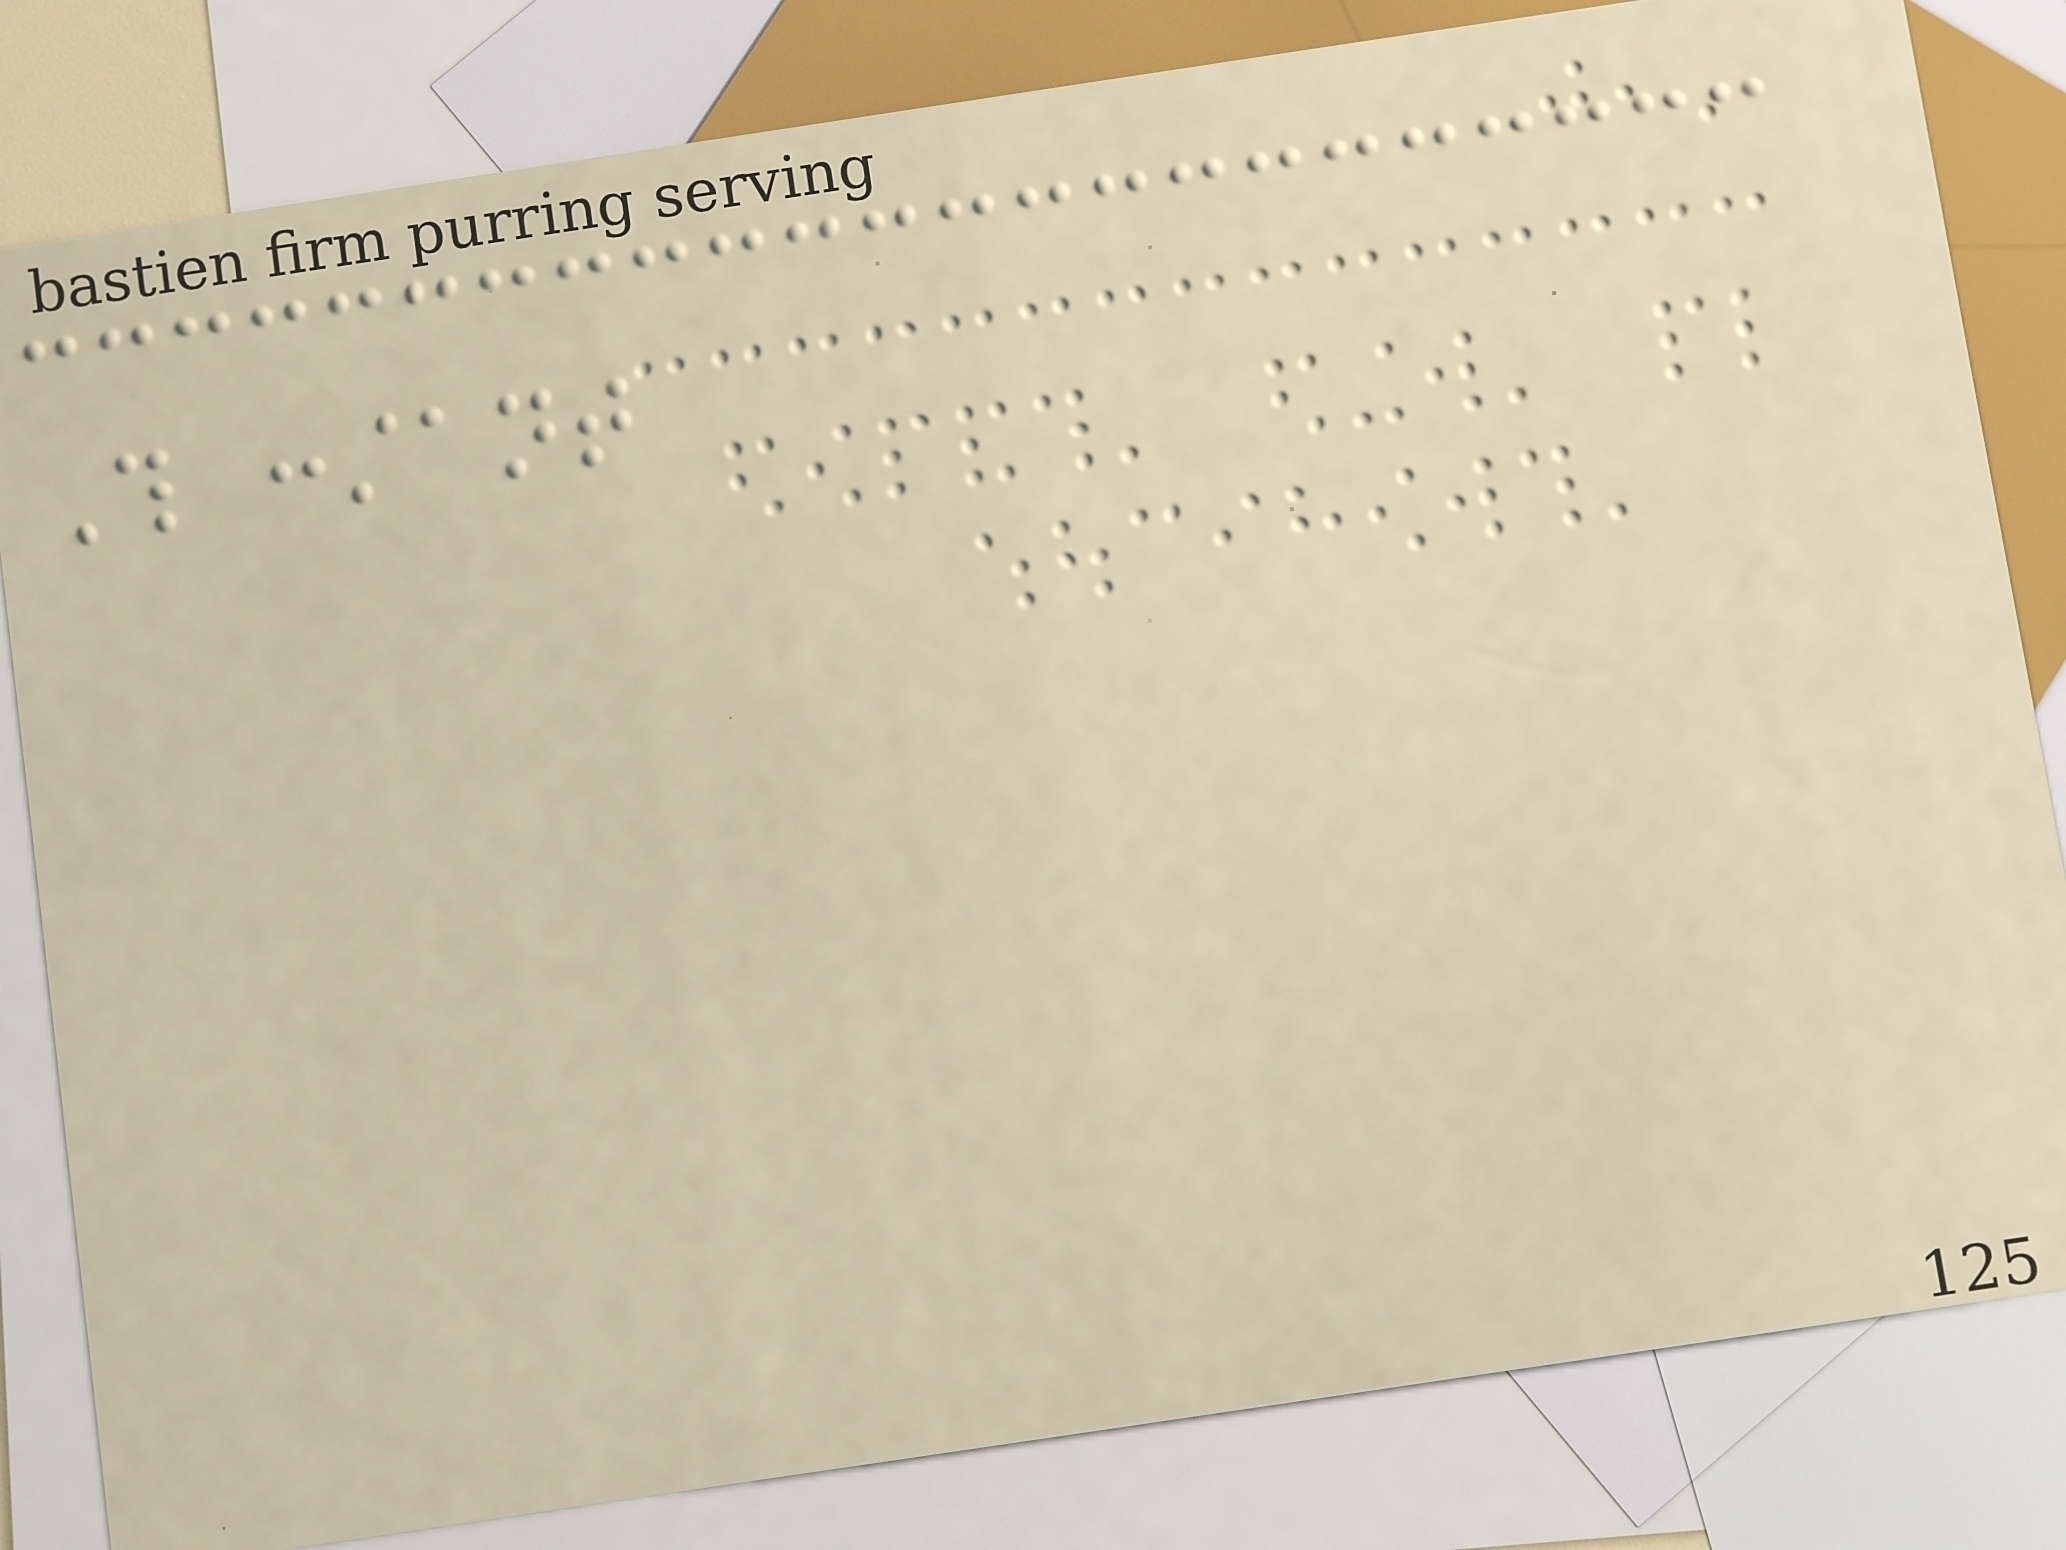This constant
